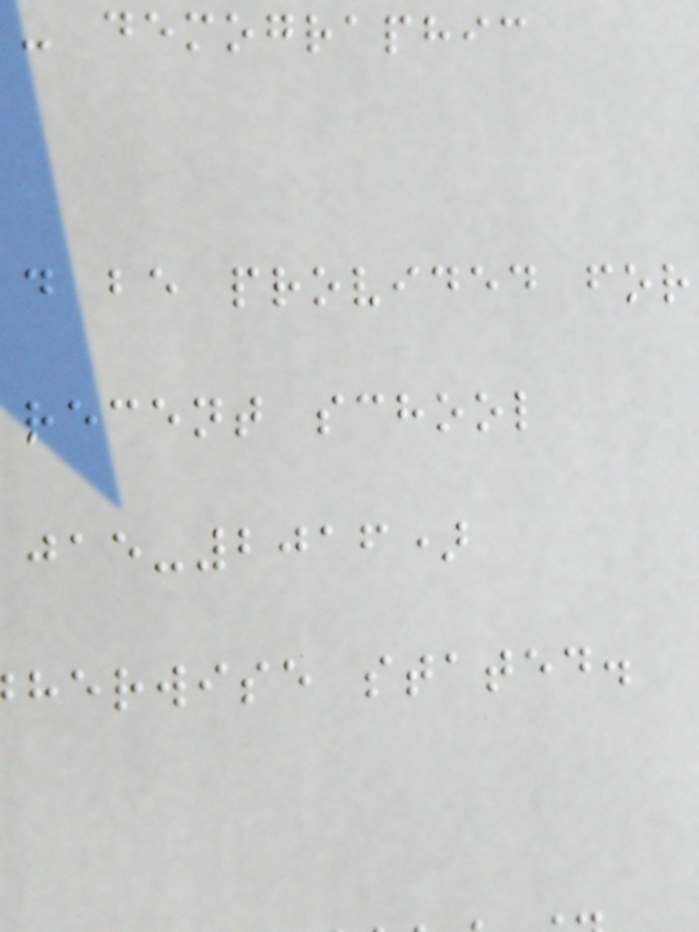- demographic
d be provided for
recent school
-2016)
herwise stated.
